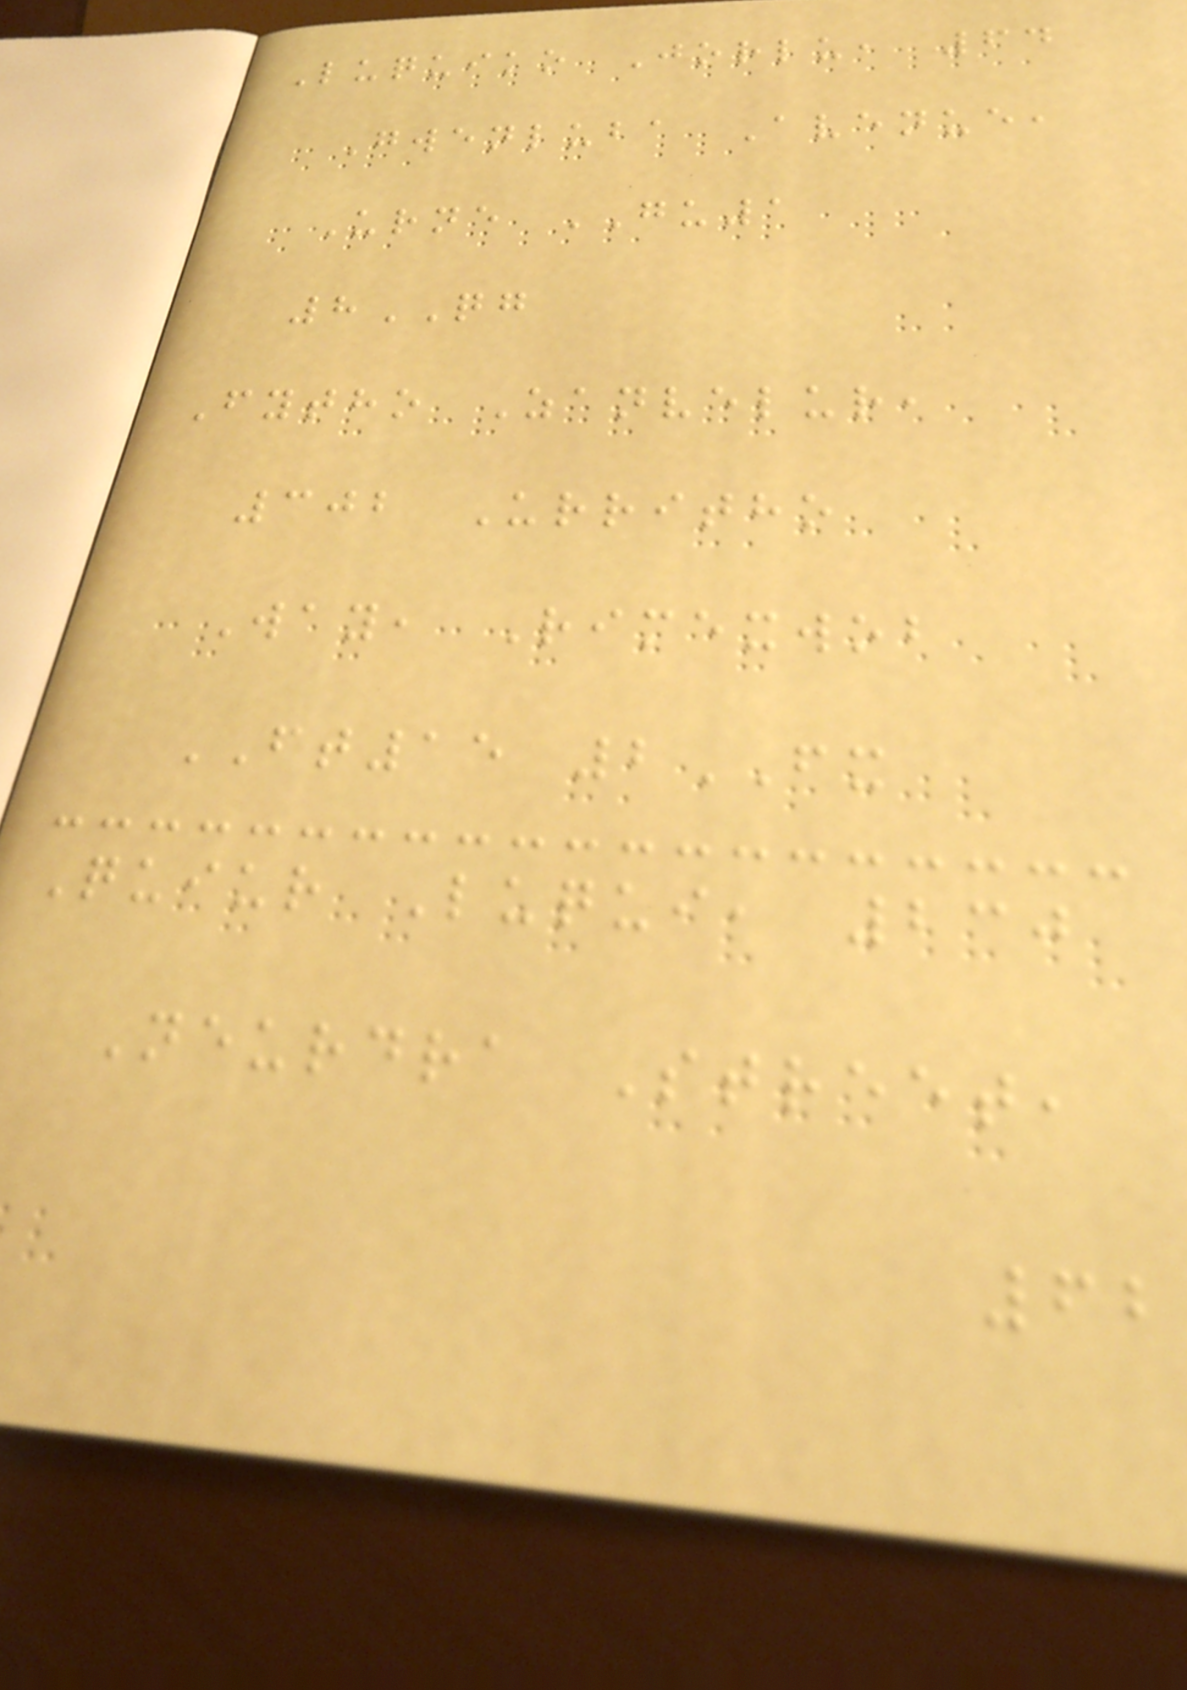Luquiko Jorlu, 64
Gwenluba Avenue,
Urne GU1
8QG
Fytho Zanvelur,
302 Urritho
Way, Rimexwob
FT15 2FX
Quiur Luqui, 230
Neurdra Street,
62
